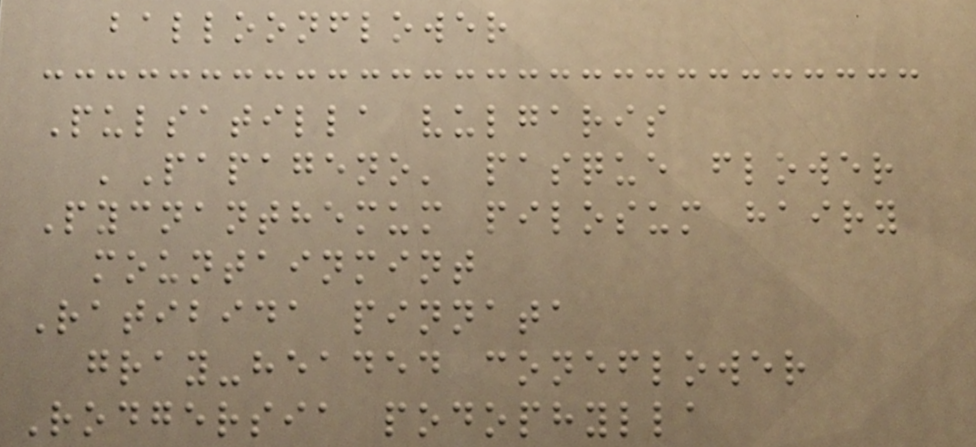balloonflower
Pulsatilla vulgaris
'Papageno' pasque flower
Pycnanthemum pilosum hairy
mountainmint
Ratibida pinnata
gray-headed coneflower
Rodgersia podophylla
